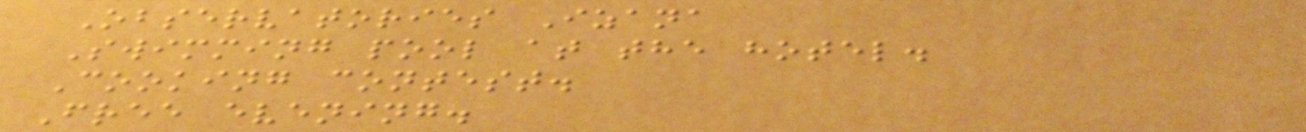Observatories Izana
Swimming pool at the hotel.
Cooking contest.
Free evening.
